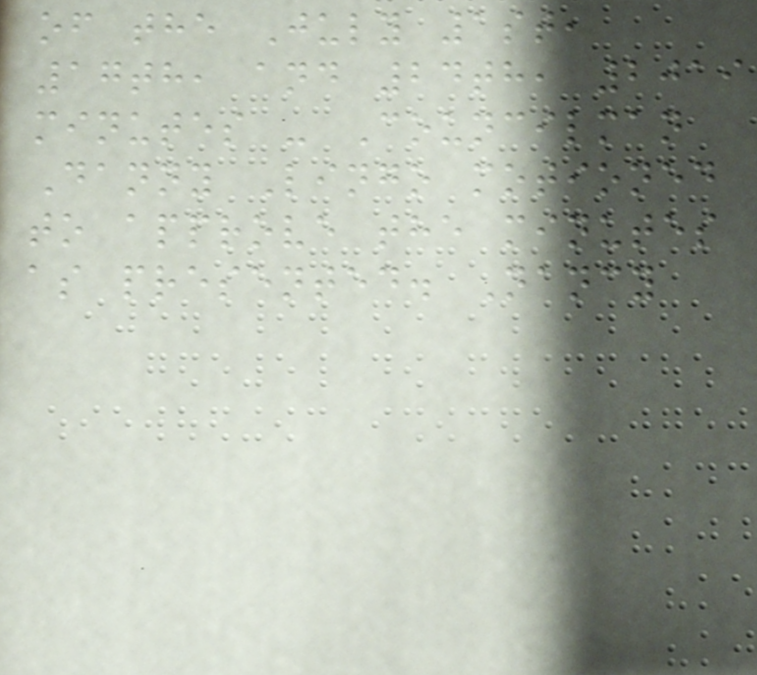of the July 1st,
17th, and 24th, 2019
minutes - Councilman
Danny Lingo motioned
to approve the minutes
as presented. Nancy
